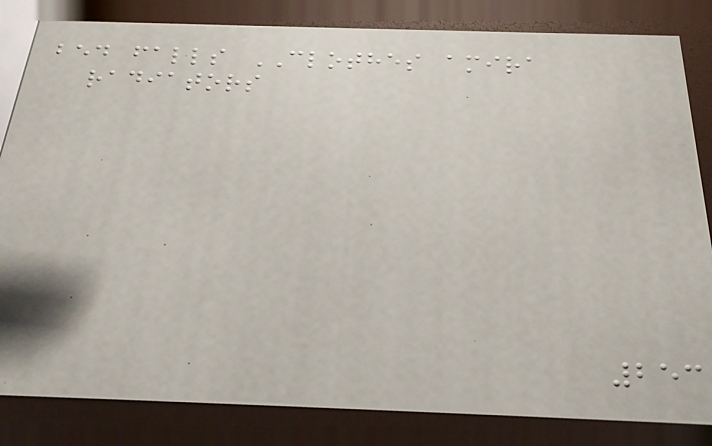bed falls CLOTHES amira
radiators
253
